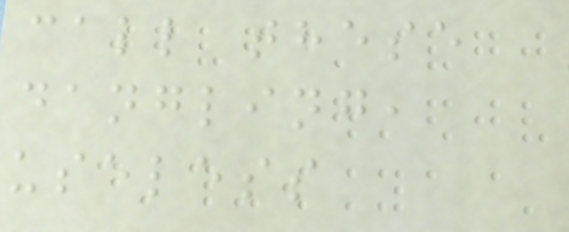call these
dangling,
useless
